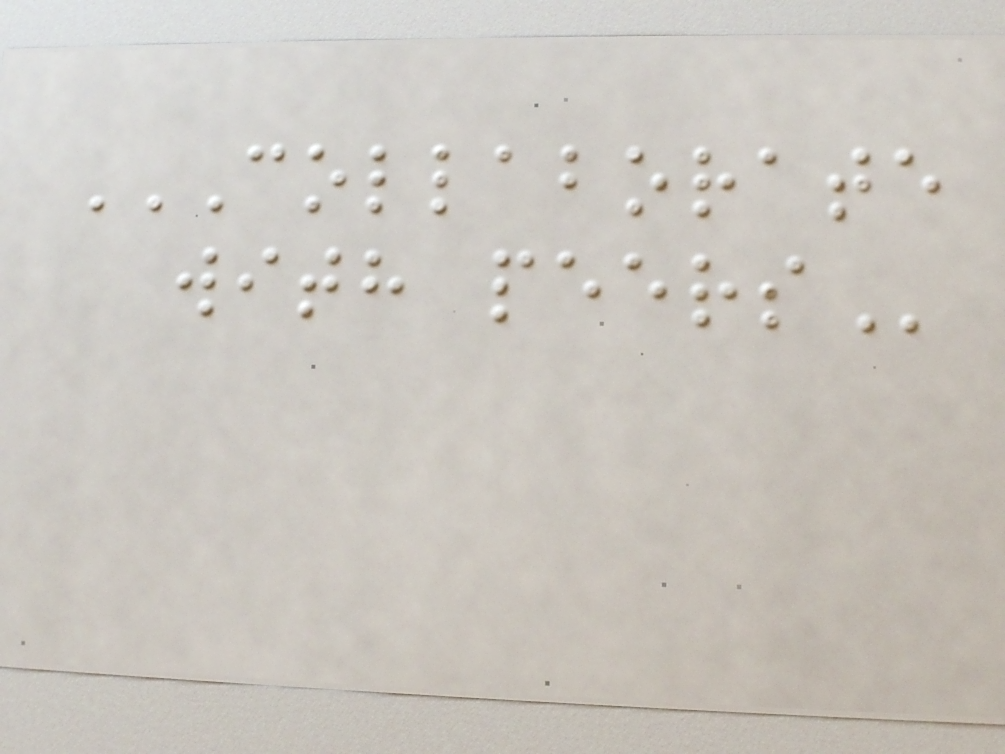COLLABORATE
WITH PEERS
